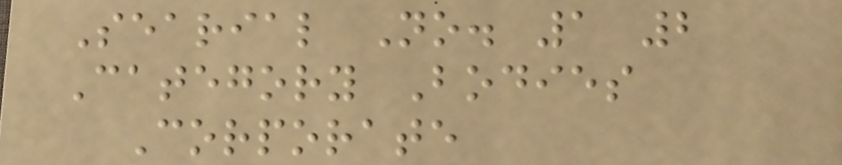Searial No. 1 2
Category Bodies
Corporate
